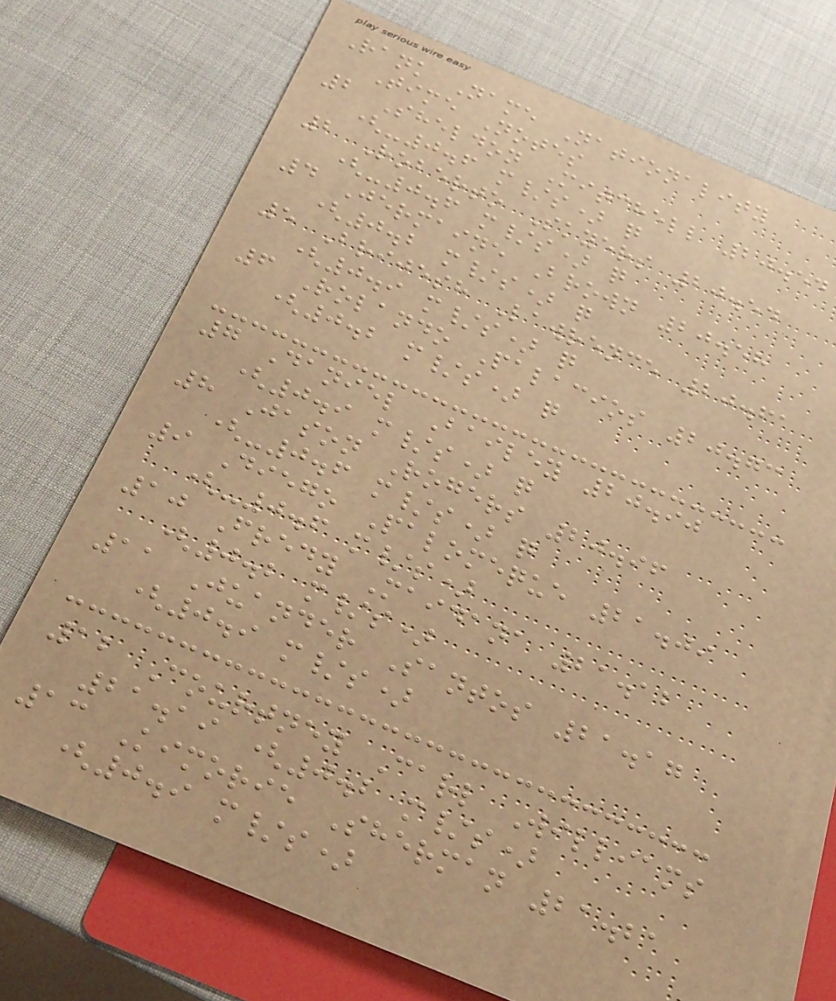Rank Name Nationality
Time Notes
2 Sheldon Mitchell 20.54
(-0.6 m/s) q
2 Roberto Skyers 20.54
(-0.6 m/s) q
4 Jermaine Brown 20.58
(0.2 m/s) q
5 Brijesh Lawrence 20.61
(0.9 m/s) q
6 Rolando Palacios 20.73
(0.2 m/s) q
7 Daniel Bailey 20.90
(0.9 m/s) q
8 Jason Rogers 20.96
(-0.6 m/s) q
9 Diego Palomeque 21.09
(-0.6 m/s)
10 Fredy Maidana 21.12
(0.2 m/s)
11 Juander Santos 21.17
(0.9 m/s)
12 Courtney Carl Williams
21.19 (0.2 m/s)
13 Kimorie Sherman 21.21
(0.9 m/s)
